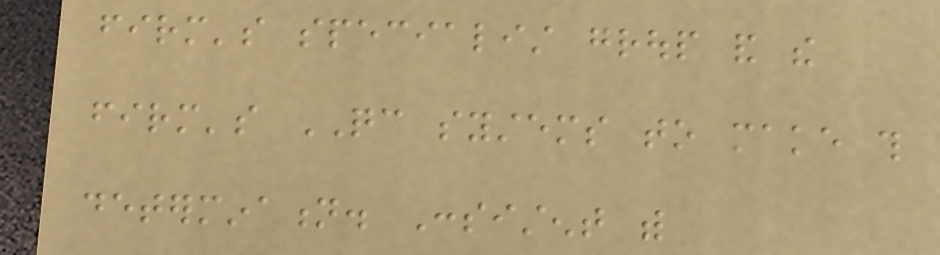firm's specialist group and the
firm's QC systems to make this
determination. Consistent with
